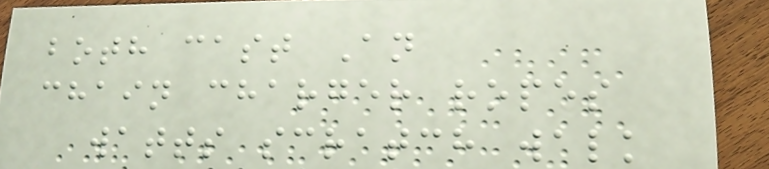both cast An
chain charger ropes
watts scratch walk
